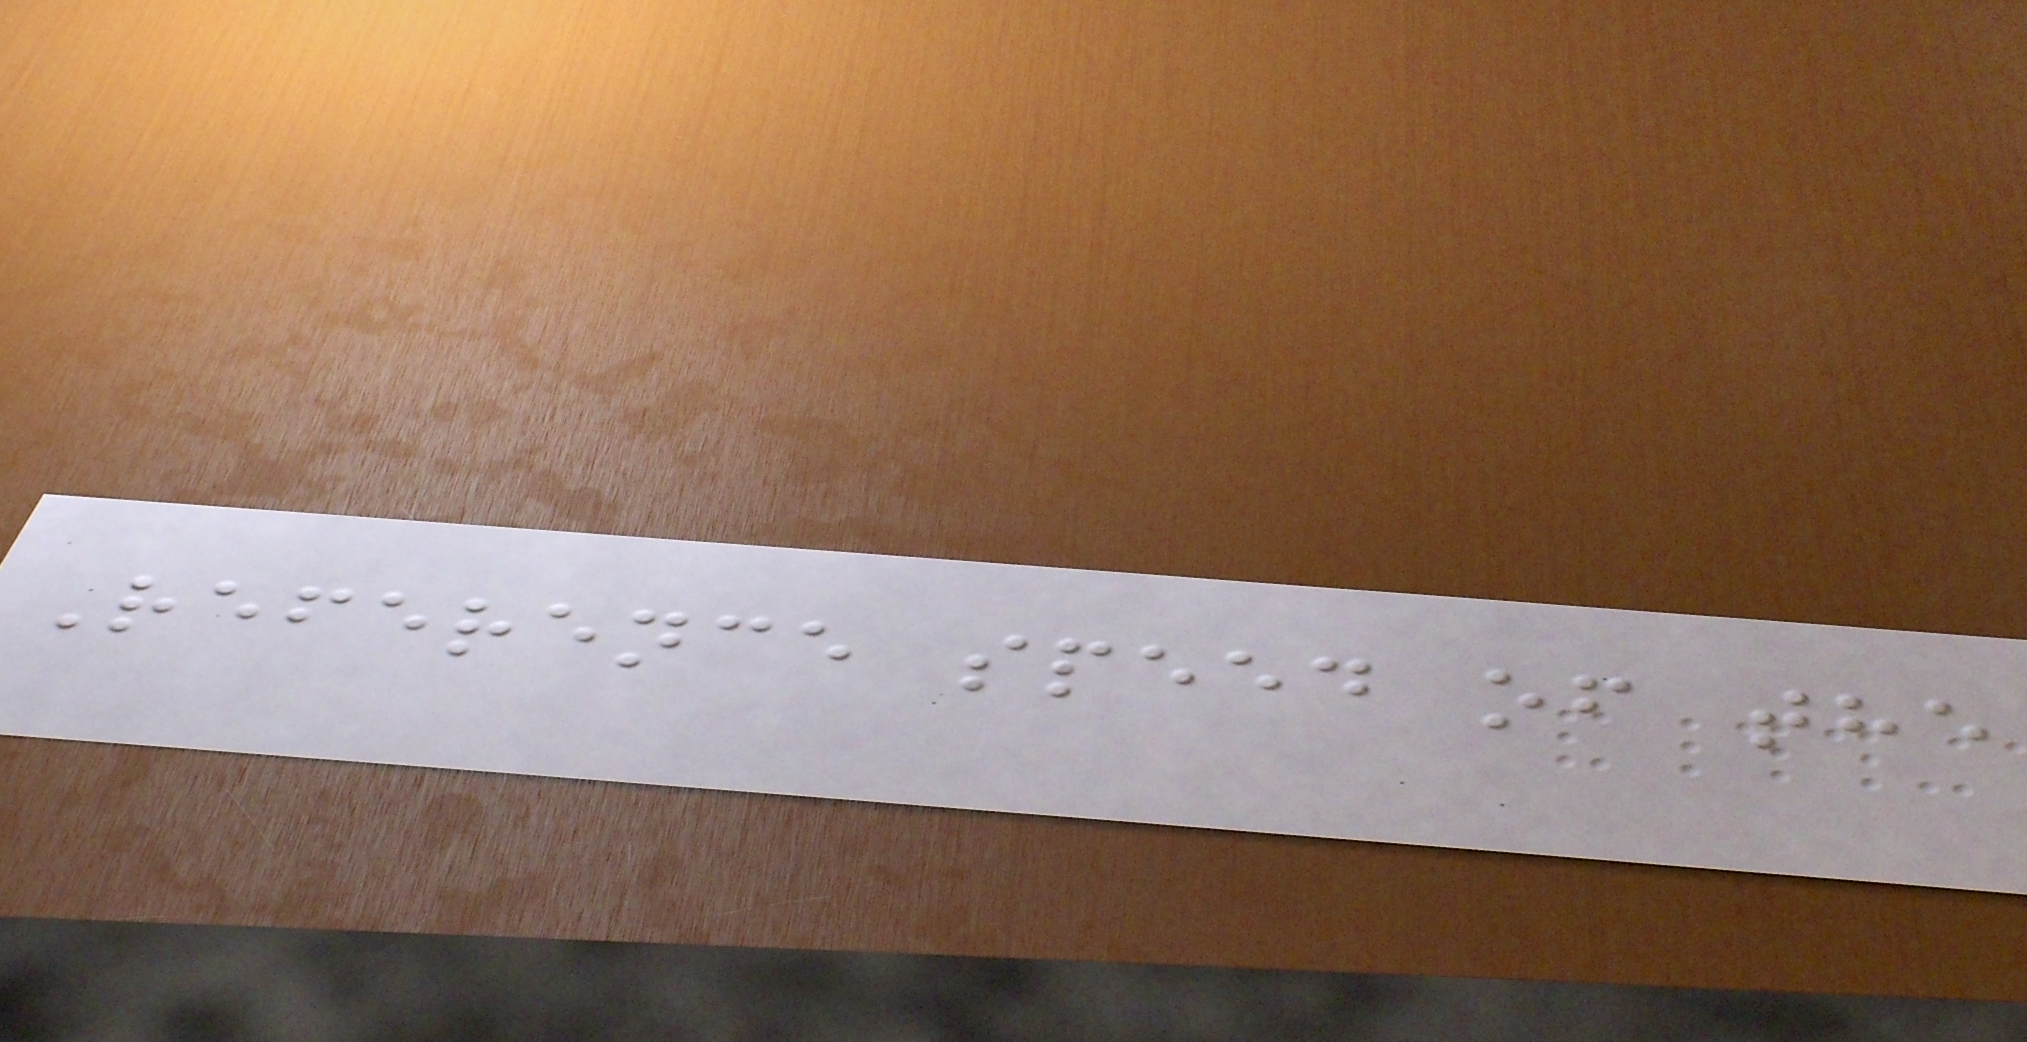Reference speed of the
